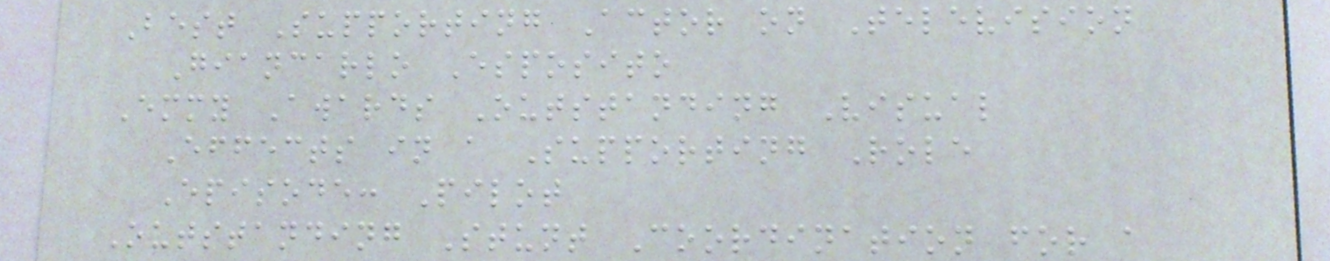Best Supporting Actor on Television
Giancarlo Esposito
Emmy Awards Outstanding Visual
Effects in a Supporting Role
Episode: Pilot
Outstanding Stunt Coordination for a
